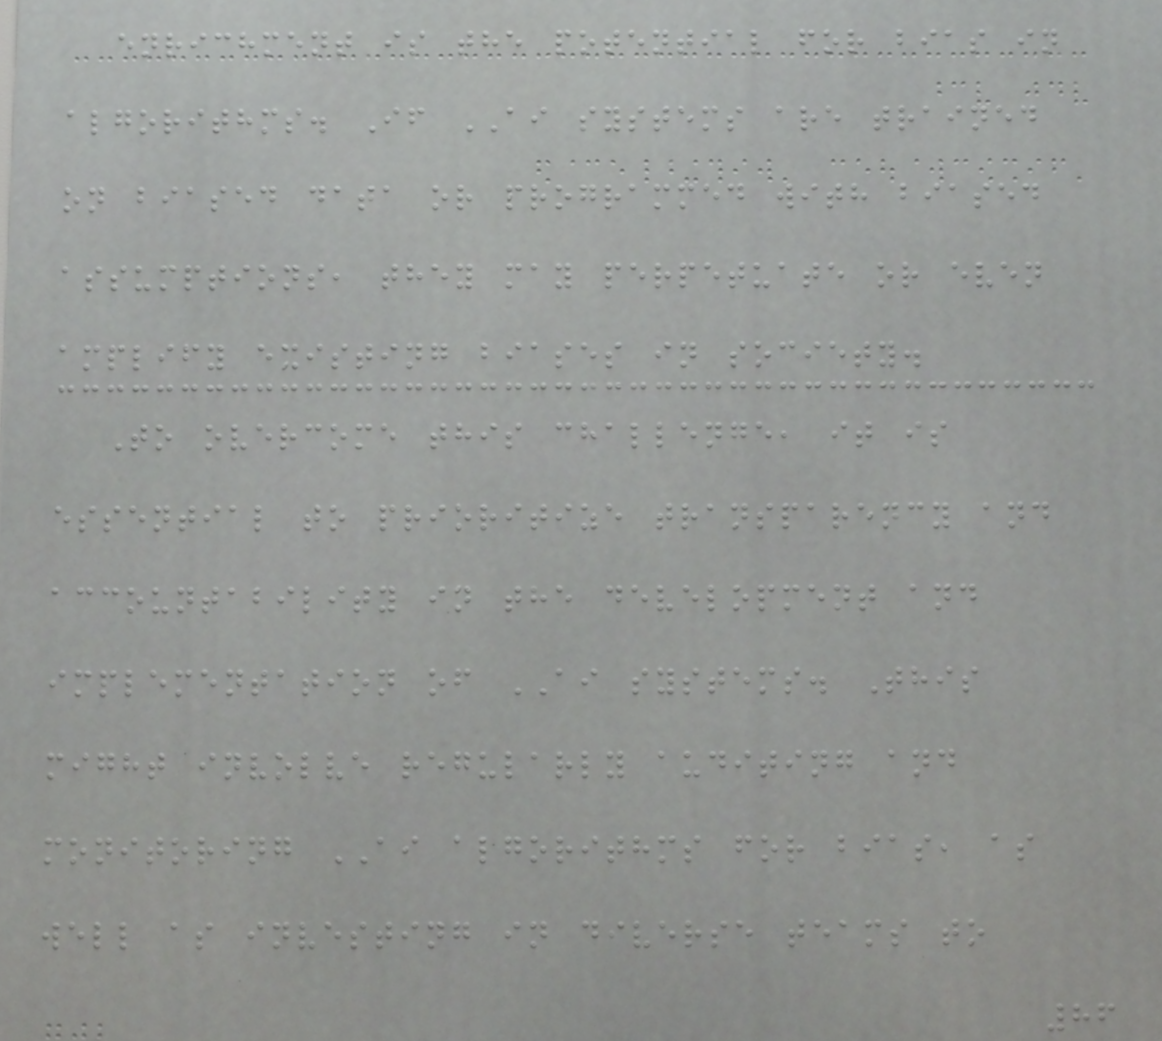enrichment is the potential for bias in
algorithms. If AI systems are trained
on biased data or programmed with biased
assumptions, they may perpetuate or even
amplify existing biases in society.
To overcome this challenge, it is
essential to prioritize transparency and
accountability in the development and
implementation of AI systems. This
might involve regularly auditing and
monitoring AI algorithms for bias, as
well as investing in diverse teams to
86
